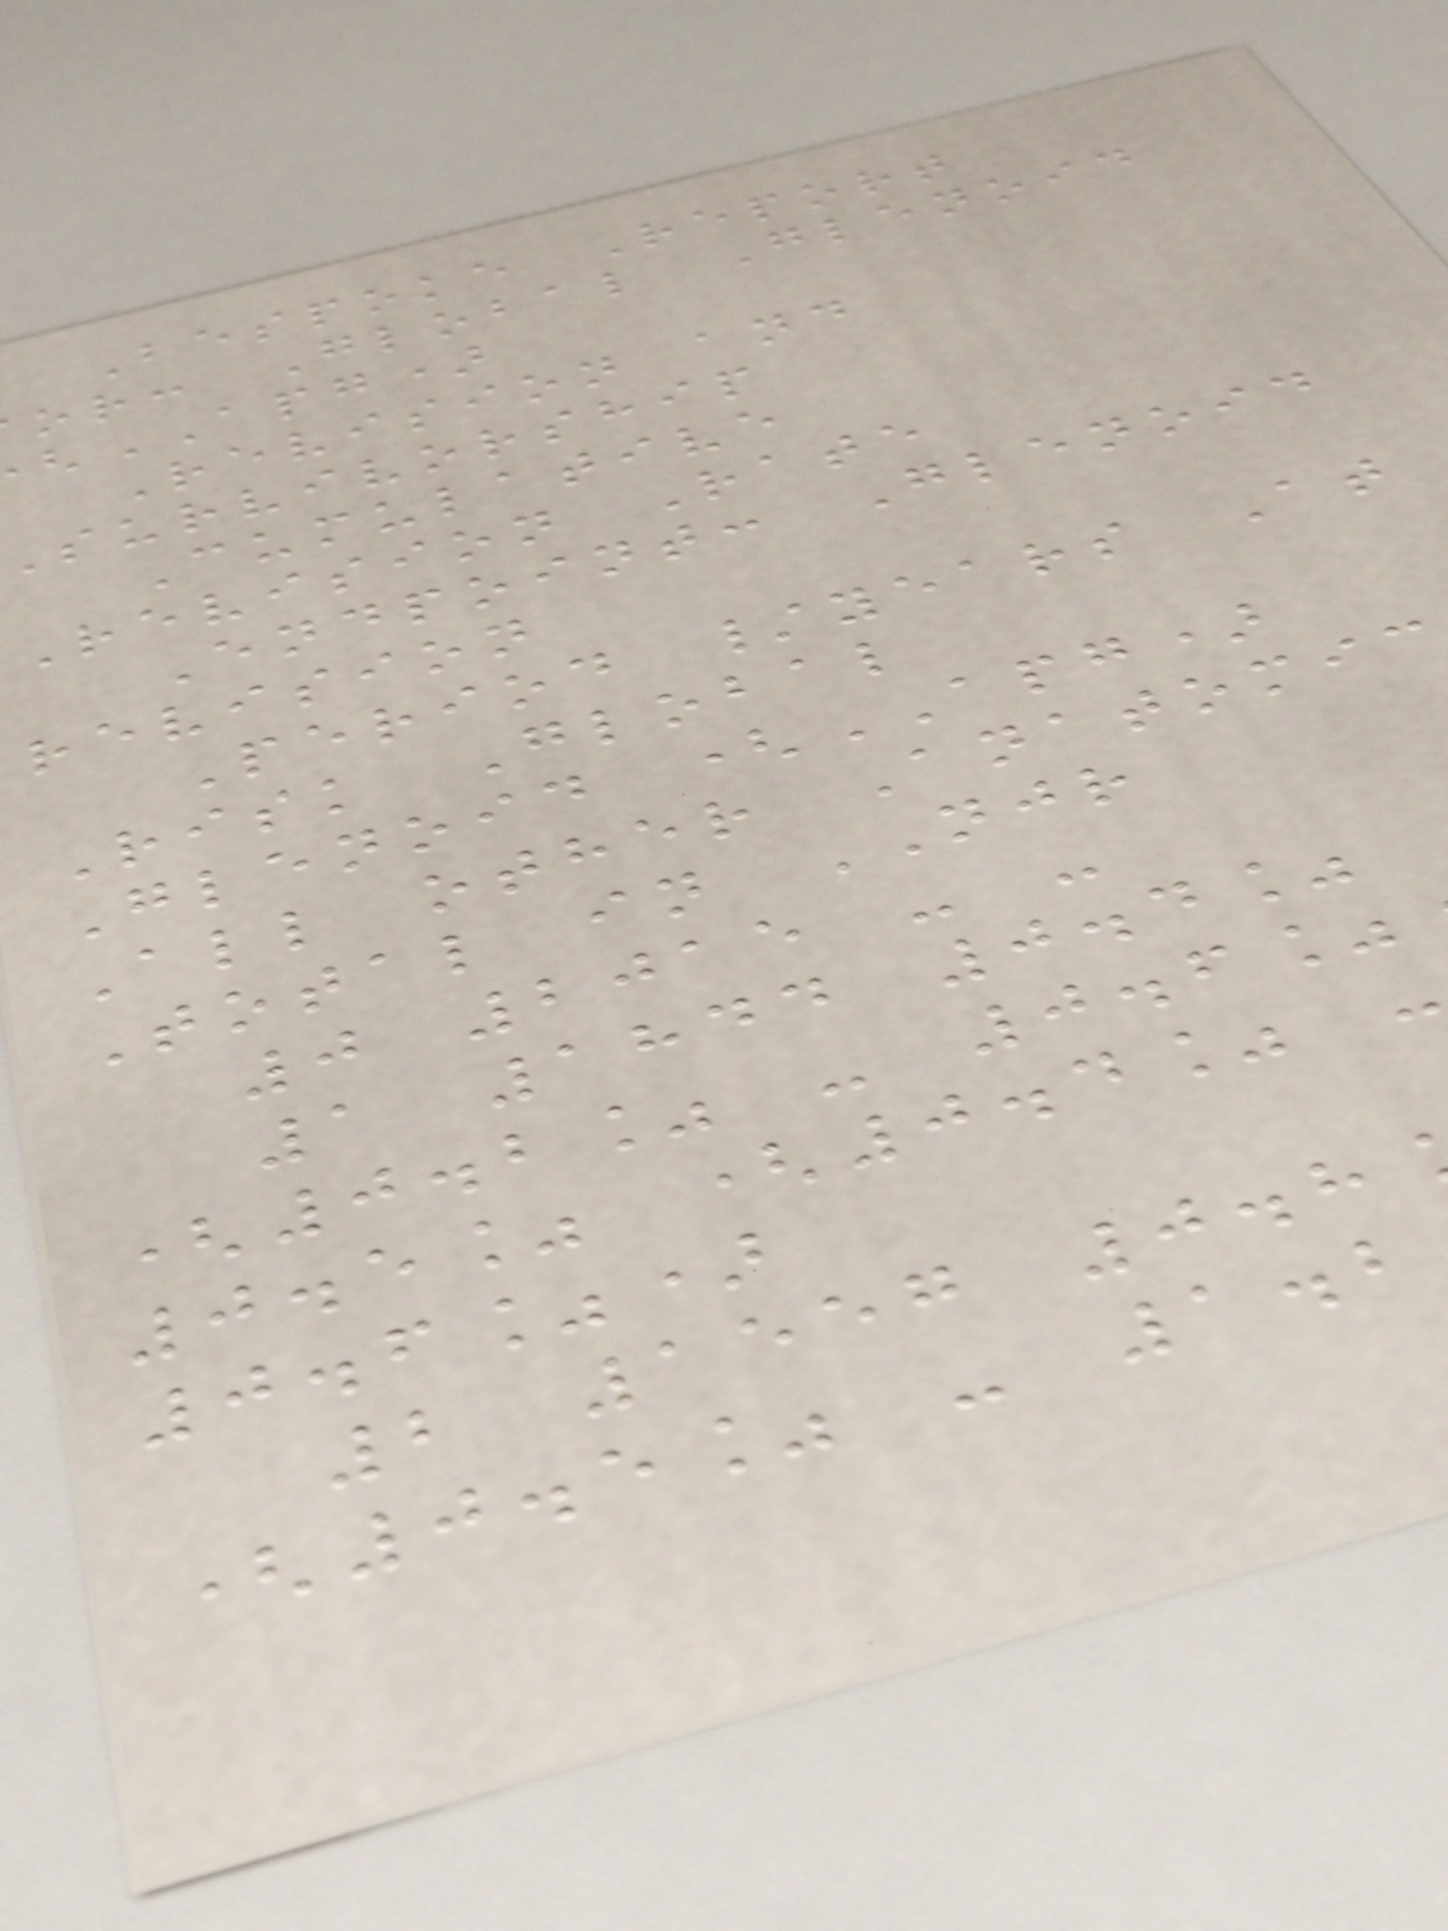Bespoke Report
or: Global Glenoid
APG)
Revision and
survivorship
Cumulative
Revision Rate
Endpoint: Glenoid
revision
Period /years At
Risk Global
Glenoid (APG)
All other Anatomic
Total in NJR
0 2015 - -
1 1844 0.4%
(0.2% - 0.6%
0.5% (0.4% -
0.6%)
2 1557 0.8
(0.5% - 1.2
